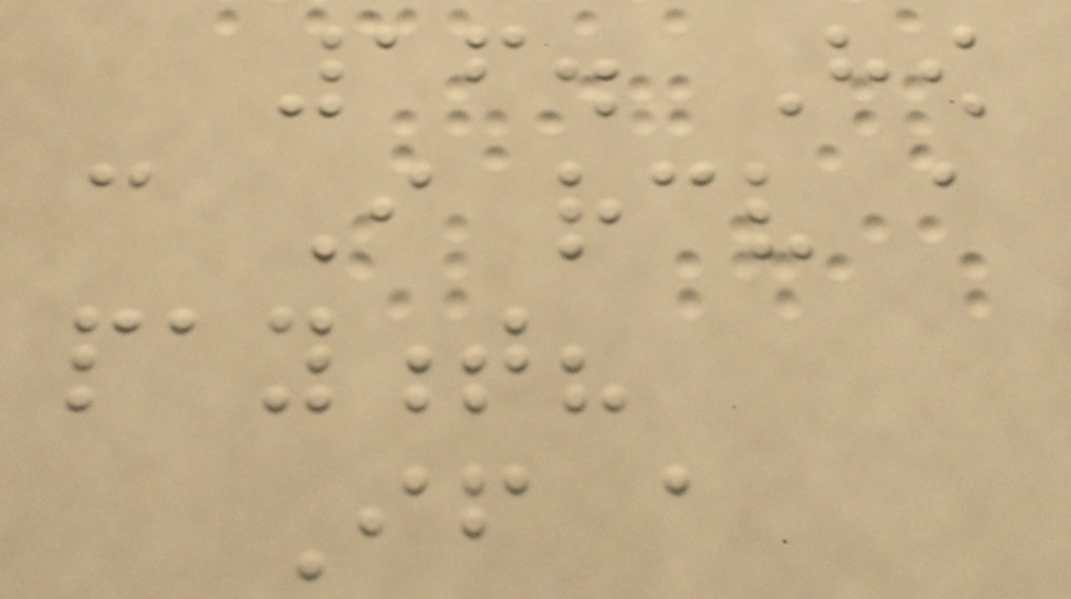16. How
can I receive a
payment?
If a
